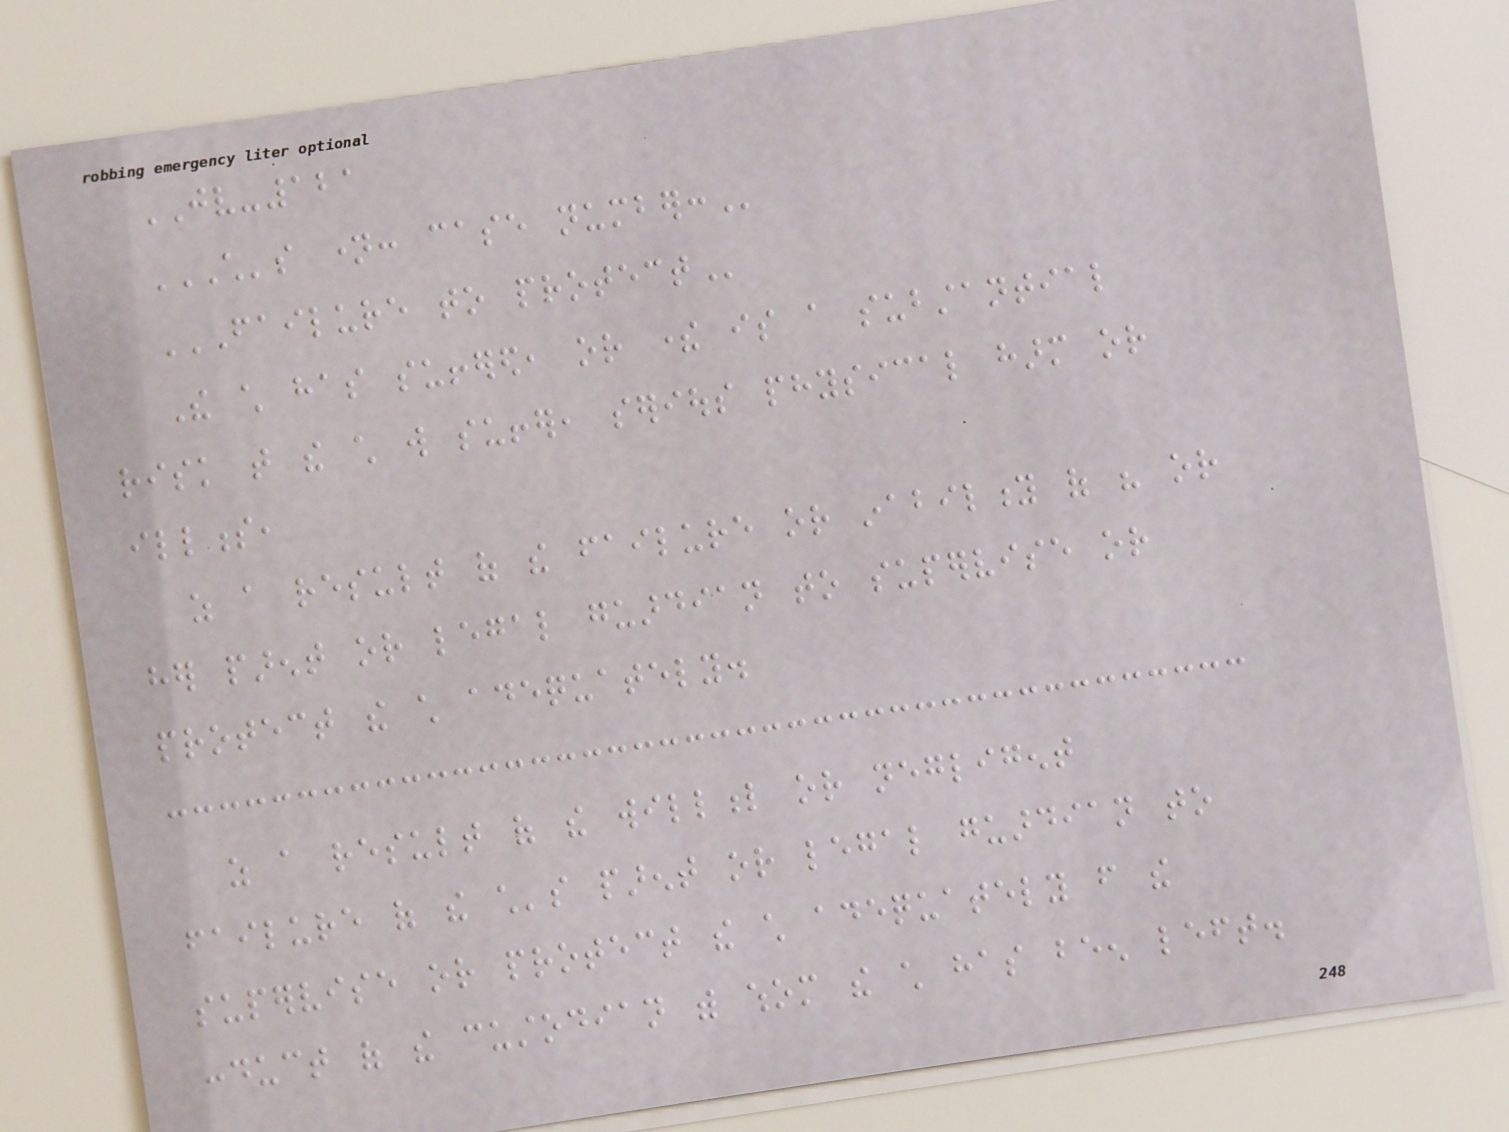JV-121
CHILD'S NAME: CASE NUMBER:
FAILURE TO PROTECT
The child has suffered, or there is a substantial
risk that the child will suffer, serious physical harm or
illness,
as a result of the failure or inability of his or
her parent or legal guardian to supervise or
protect the child adequately.
as a result of the willful or negligent
failure of the child's parent or legal guardian to
supervise or protect the child adequately from the
conduct of the custodian with whom the child has been left.
